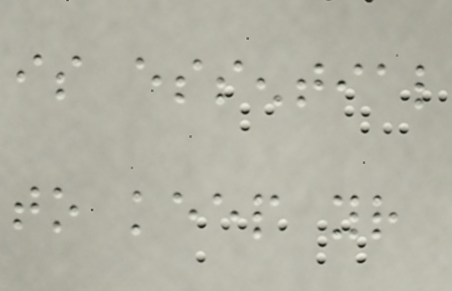is essential
to keep your
